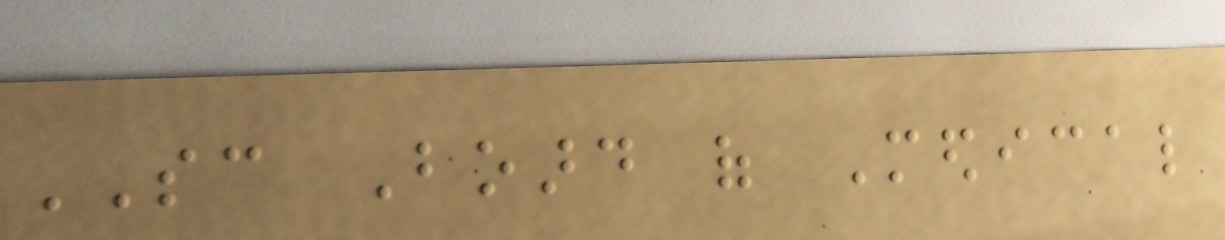SC Board of Medical
